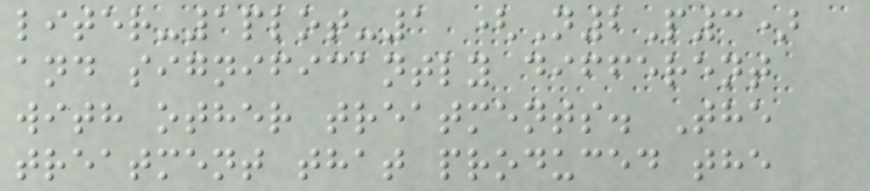liter-1plot-1 (N2P3)
and significantly different
with other treatments. The
treatment that produced the
